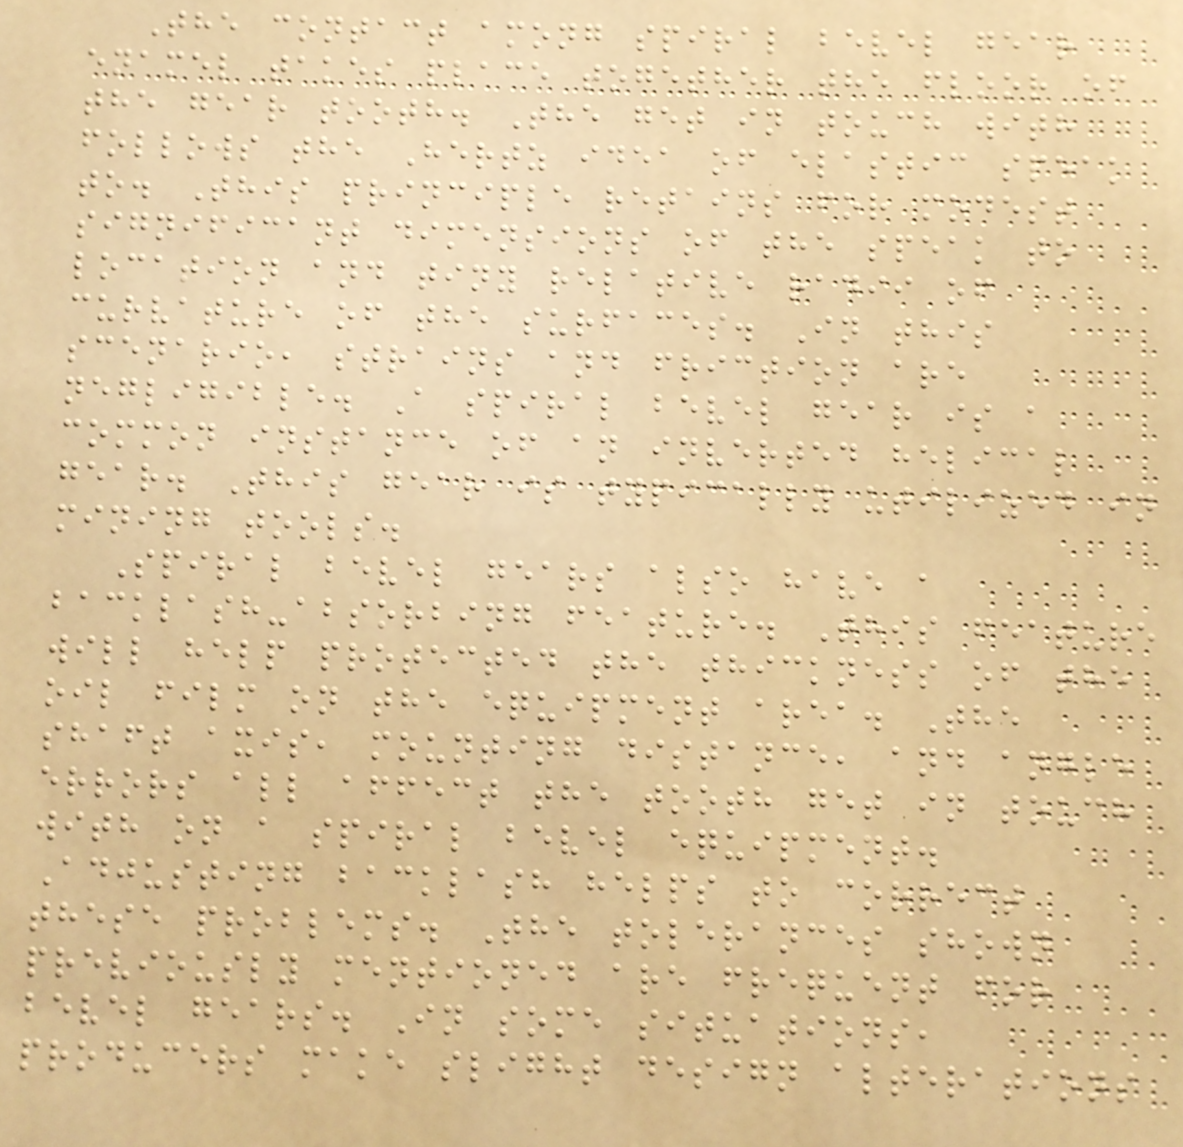The contact among spiral bevel gear
enamel takes place together the floor of
the gear tooth. The get in touch with
follows the Hertz idea of elastic speak
to. This principle retains for modest
significant dimensions of the speak to
location and tiny relative radii of
curvature of the surfaces. In this
scenario, strains and friction are
negligible. A spiral bevel gear is a
common instance of an inverted helical
gear. This gear is typically utilized in
mining tools.
Spiral bevel gears also have a
backlash-absorbing feature. This feature
will help protected the thickness of the
oil film on the equipment area. The
shaft axis, mounting distance, and angle
errors all affect the tooth get in touch
with on a spiral bevel equipment.
Adjusting backlash helps to correct
these problems. The tolerances shown
previously mentioned are frequent for
bevel gears. In some situations,
producers make slight design alterations
